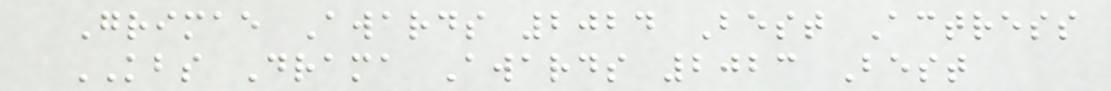Grimae Awards 2024 Best Actress
KBS Drama Awards 2023 Best
